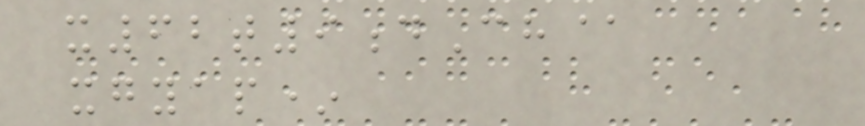x62t9dCh@
xgyap*
